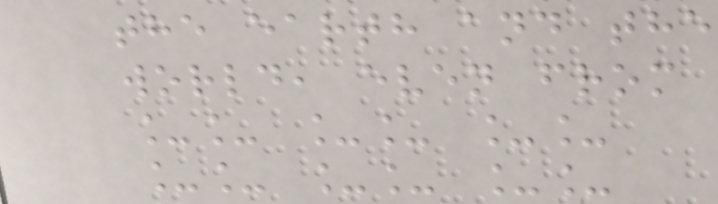the earth and the
world, even from
__ __ __
__ __ __
